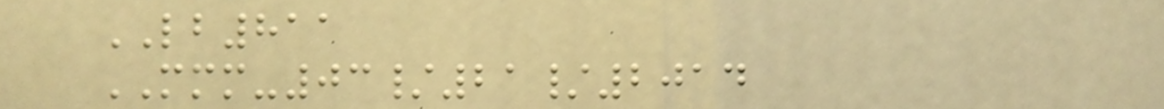LB811
MMM-03/21/2014
